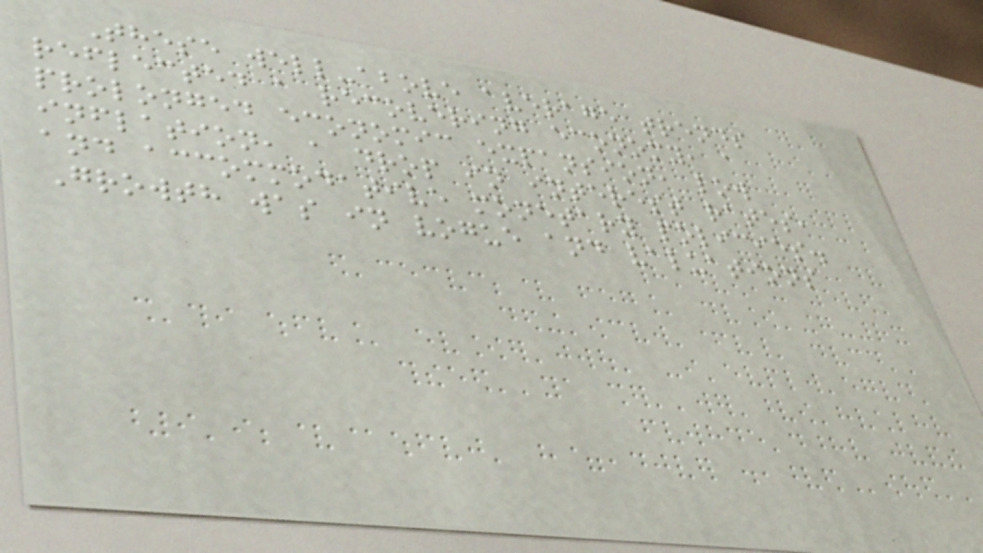These well-above average trends
reflected a recovering economy, a
prolonged economic expansion, low
inflation, a drop in interest rates,
and accommodative monetary policies.
Growth was in vogue and valuations
